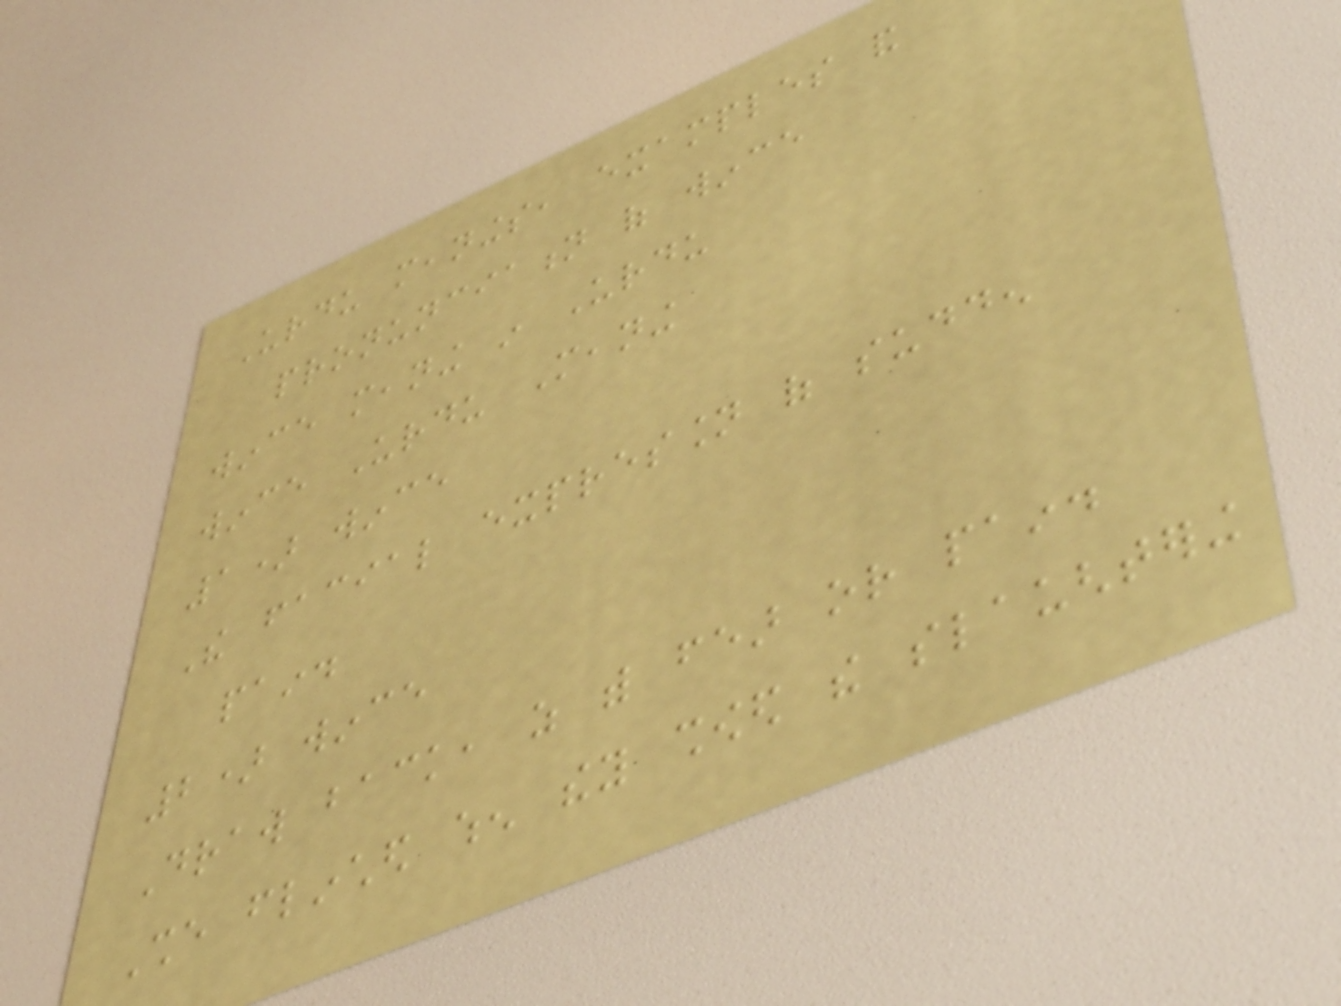Urdu meanings, examples and
pronunciation of wince
wince meaning in Urdu
wince Urdu Meaning
1) wince
The facial expression of sudden
pain.
2) wince
Draw back, as with fear or pain.
She flinched when they showed the slaughtering
